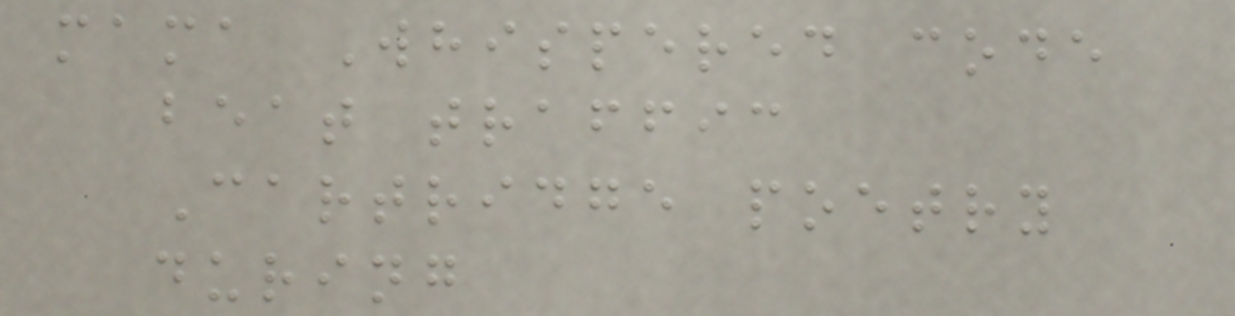mama Whispered code
beat traffic
Cartridge poetry
during
